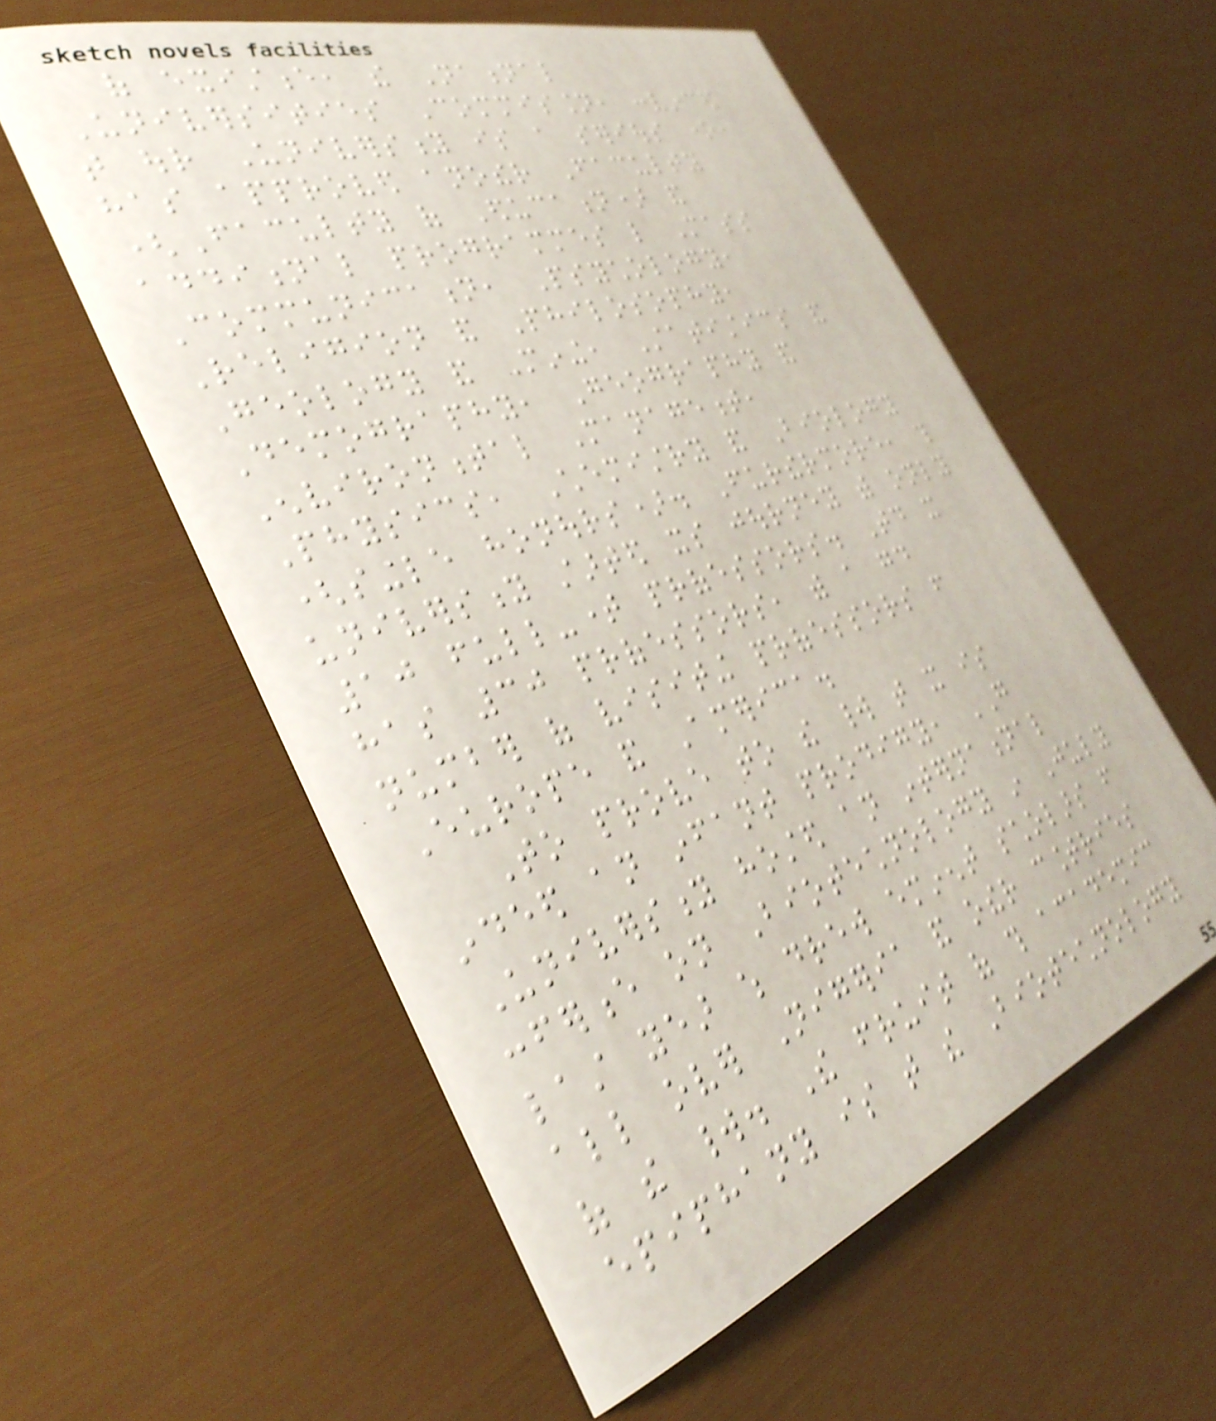of existence, the National
Universities Commission, convinced
that our University is a serious one,
has approved another Faculty
(Faculty of Education) and
additional programmes like Mass
Communication, Psychology,
Religion and Philosophy,
Geology and Mining, Statistics and
Demography, Geography and
Environmental Management,
Physics, Chemistry and Biology
(single honours). Furthermore, this
university started its journey with only
10 full-time professors. Today it
has 30 professors, with a good
number of visiting professors from
Europe and America.
To prove to the world that it is
indeed an infant prodigy, GO
University hosted an international
conference on Biotechnology in July
last year which drew eminent scholars from
all over Nigeria and other countries
of the world. The fruit of this academic
epiphany is that the Biotechnology
